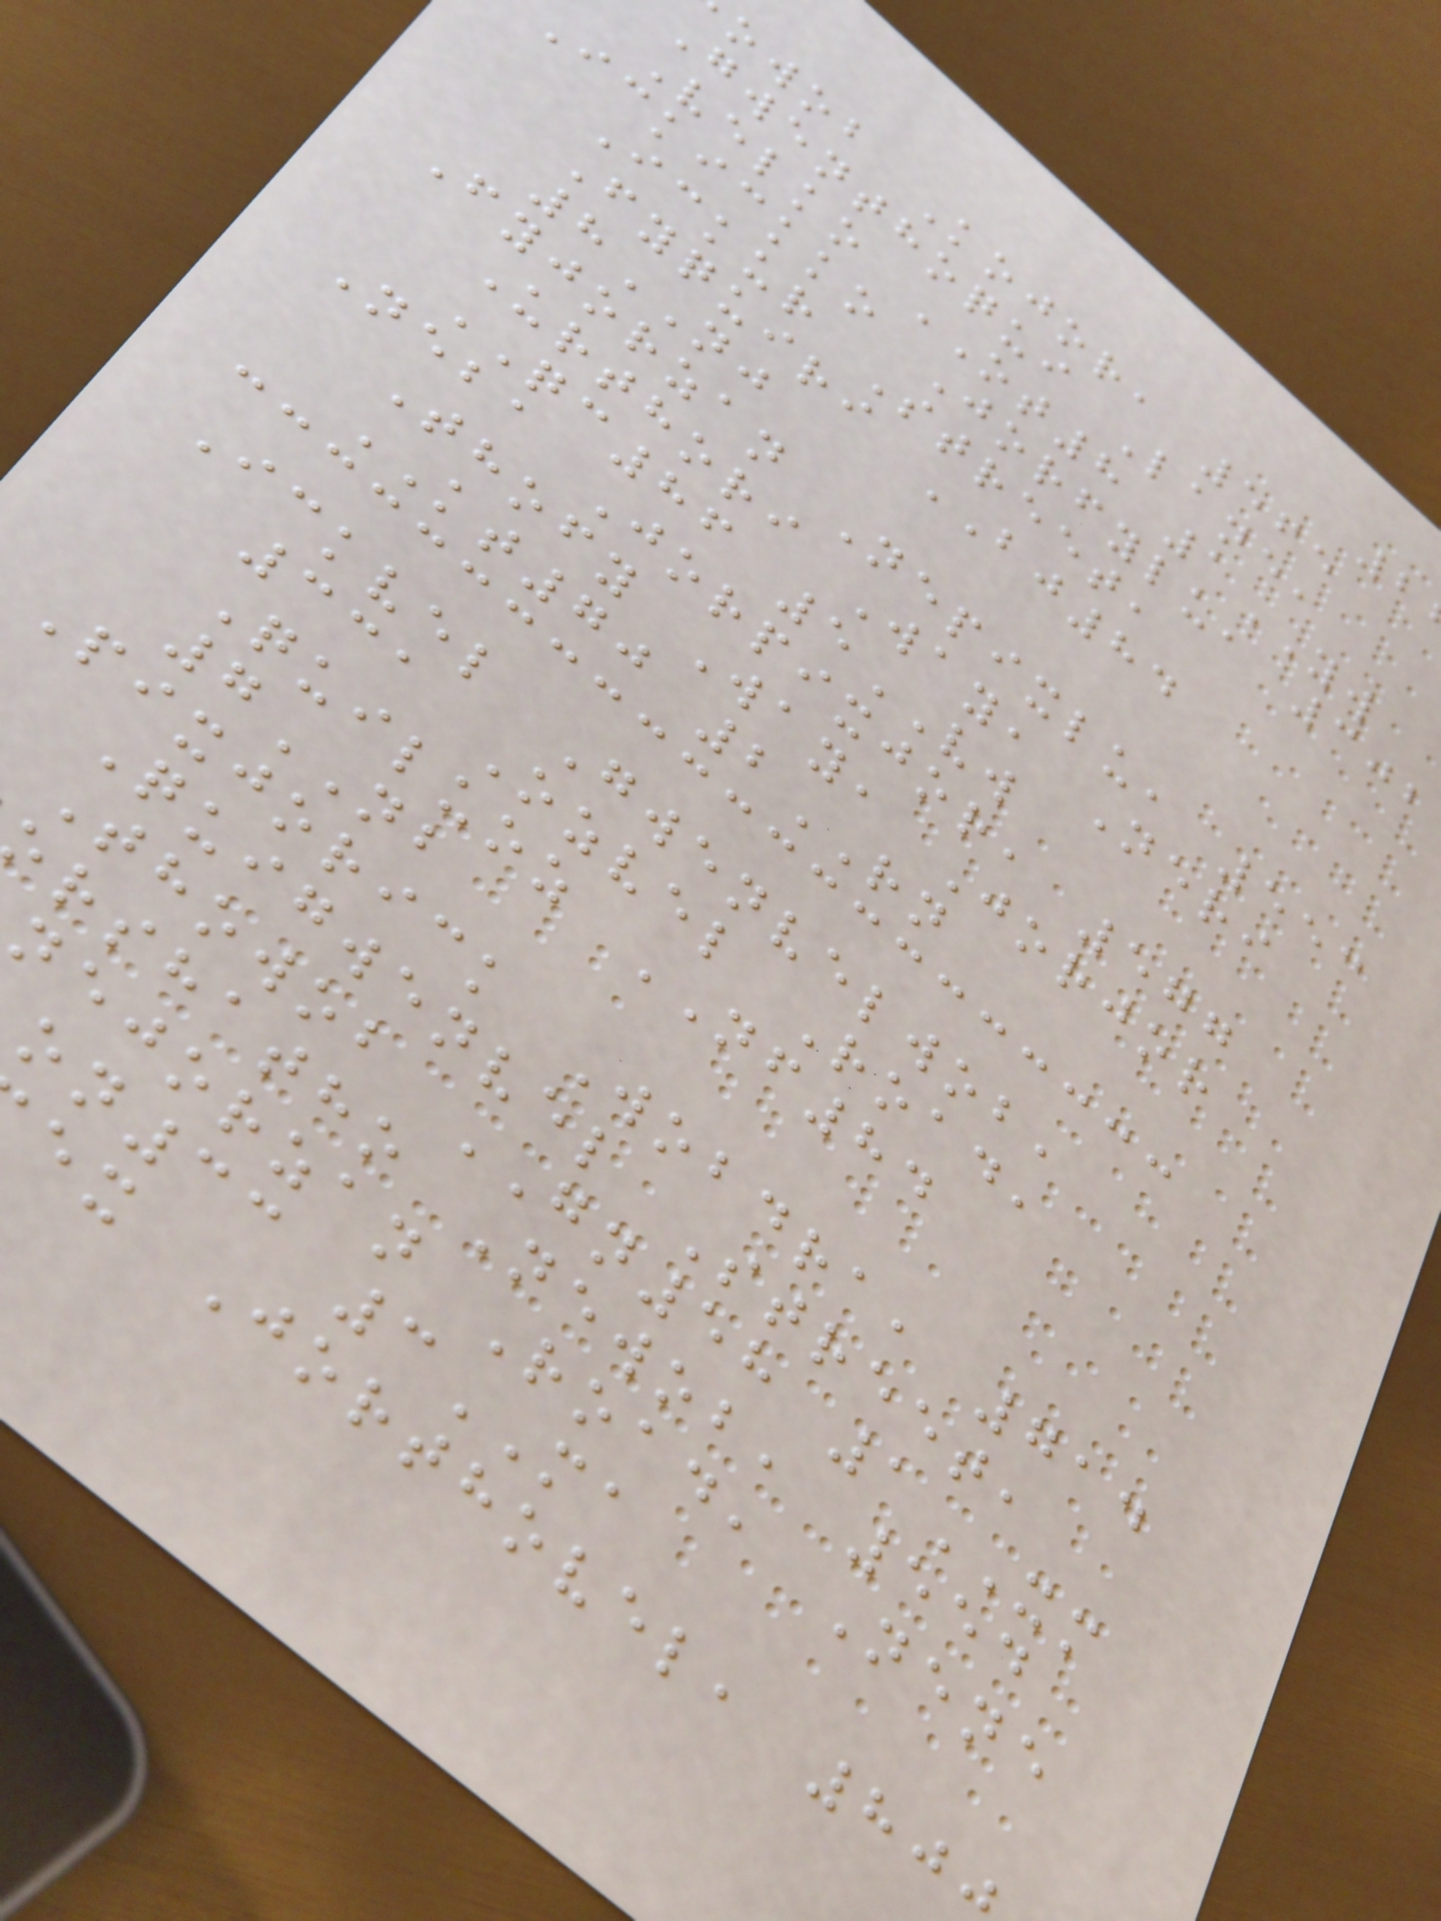owob Kojor, 565
Gwenthoqui Lane,
Velko OT8 1YW
Ickickko Jorfylu, 302
Ickur Street,
Fyquiri BJ84
8NJ
Fyjorzan Nepixlu, 553
Urthori Way, Neri
QC86 5VW
Neba Jorpixjor, 577
Thofy Way, Jorjor
KT70 2RN
Ickvel Gwenvelwob,
331 Ozvel Road,
Quiluoz NF84
7NB
Pixjorick Wobdra, 714
Quigwenvel Street,
Thowob GN58 1XM
rshatho Newob, 554
nejorzan Road, Nene
on33 3MA
ex Jorthovel, 80
